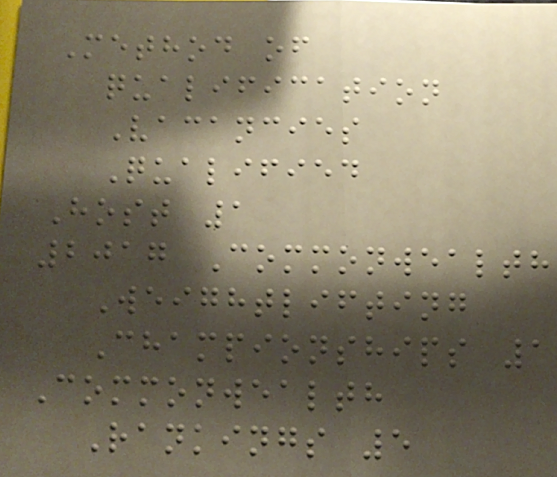Method of
qualification
Vacancies
Qualified
Host 1
2017 Commonwealth
Weightlifting
Championships 1
Commonwealth
Rankings 5
